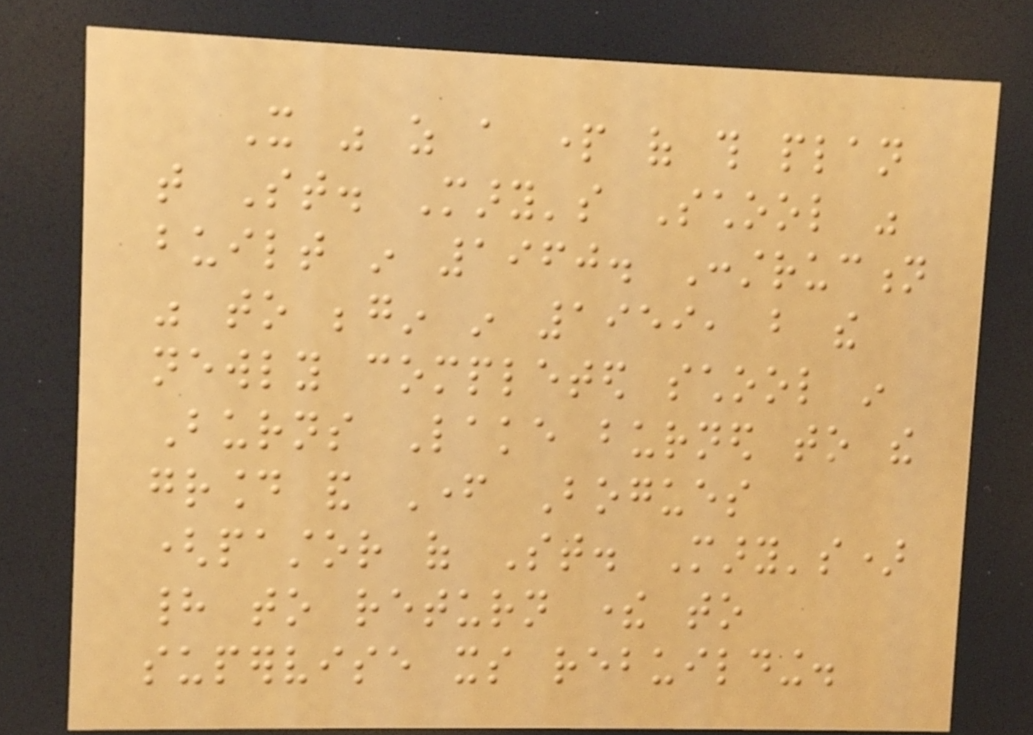It was as a part of this plan
that St. Mary's School was
built in 1960. Construction
was to begin in 1959, but the
newly completed school in
Burns Lake burned to the
ground and Father Bogues
(pastor of St. Mary's)
had to return there to
supervise its rebuilding.
